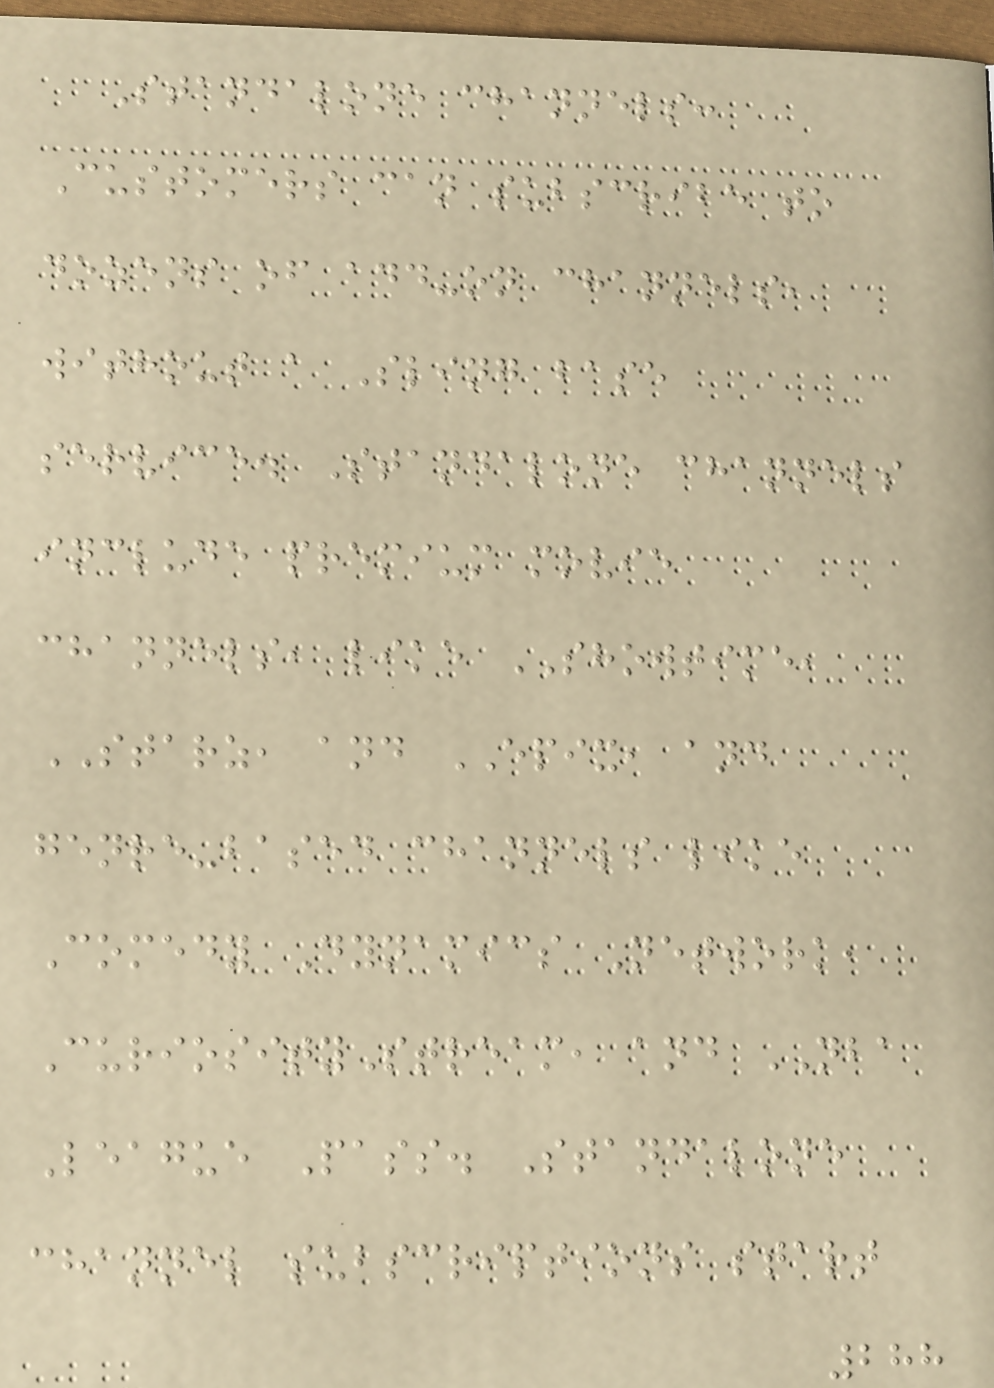Standalone channels:
Customers can subscribe to
dozens of add-on channels,
without a Sling base
service. Standalone channels
include premium movie
channels, like SHOWTIME,
STARZ, and EPIX, and
genre-based channels like
Comedy Dynamics Network,
CuriosityStream, and NBA
League Pass. Standalone
channel subscriptions start
288
